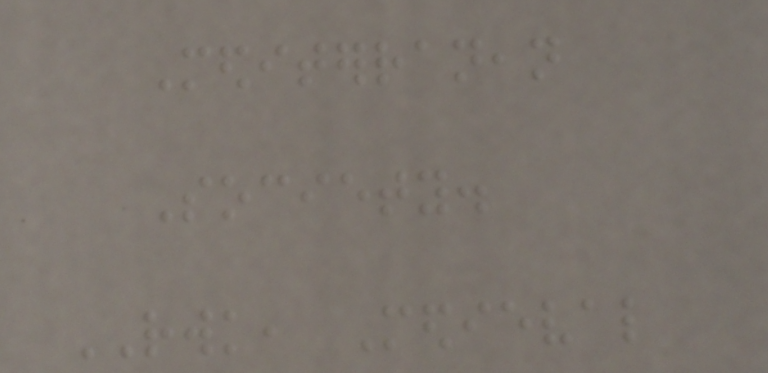Mediterranean
Society.
RWK, Medieval
